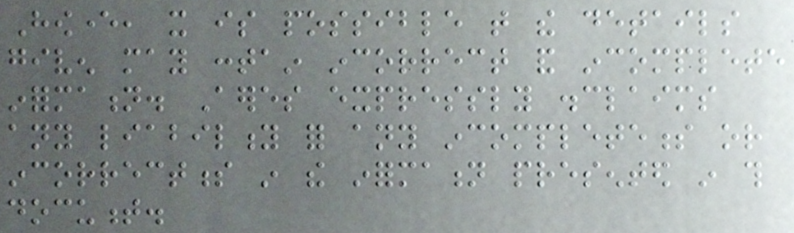However, it is possible that the details
given may contain incorrect and incomplete
information. Aeres expressly disclaims
any liability for any incompleteness or
incorrectness in the information presented in this
document.
